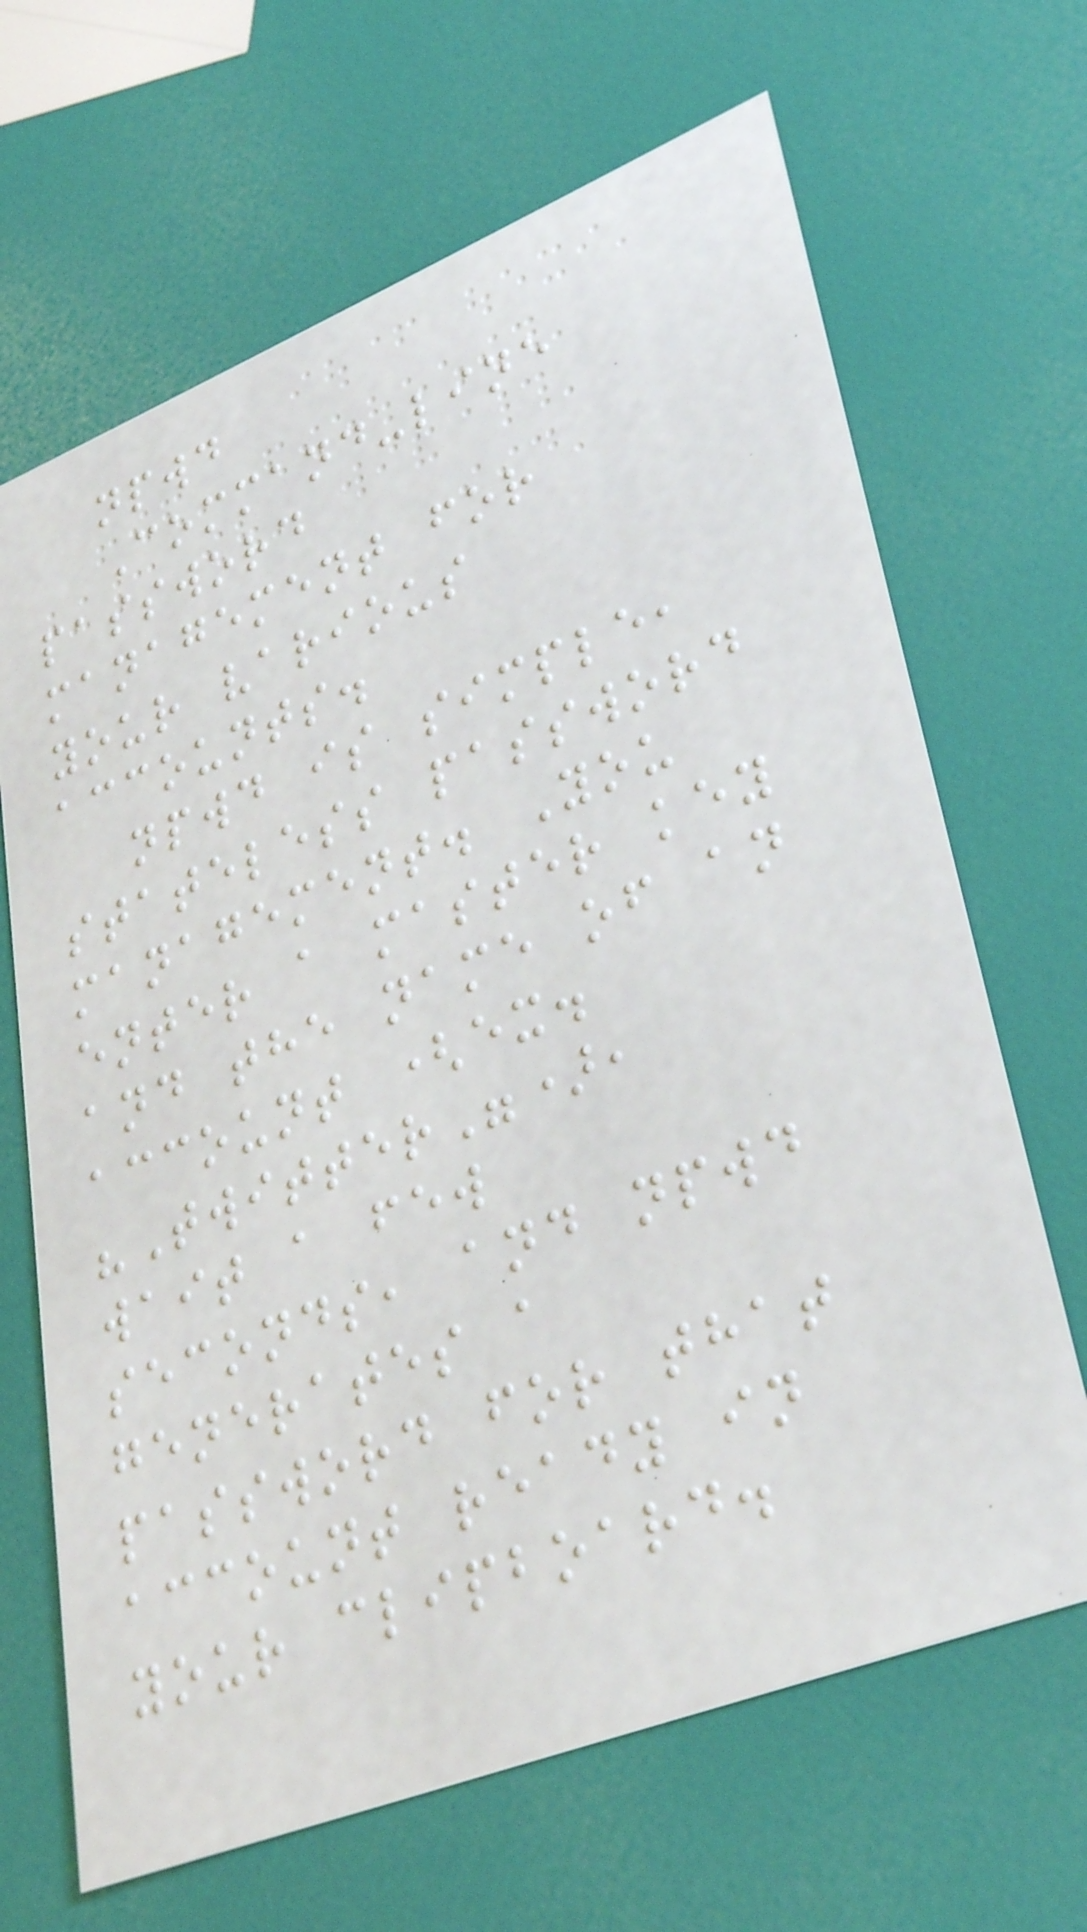npwd
Command-line
password
management for
your various
accounts.
npwd is simple,
stateless password
management. You
enter a master key
and the name of an
account (ex.
"Twitter"),
wait a few
seconds, and npwd
generates a
password for that
account ready in
your clipboard.
